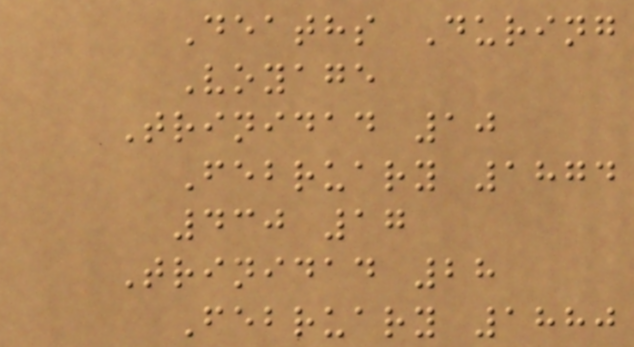Deaths During
Voyage
Trinidad 10
February 1874
430 17
Trinidad 28
February 1880
